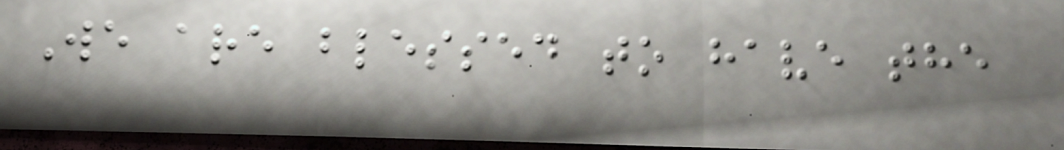We are blessed to have the
